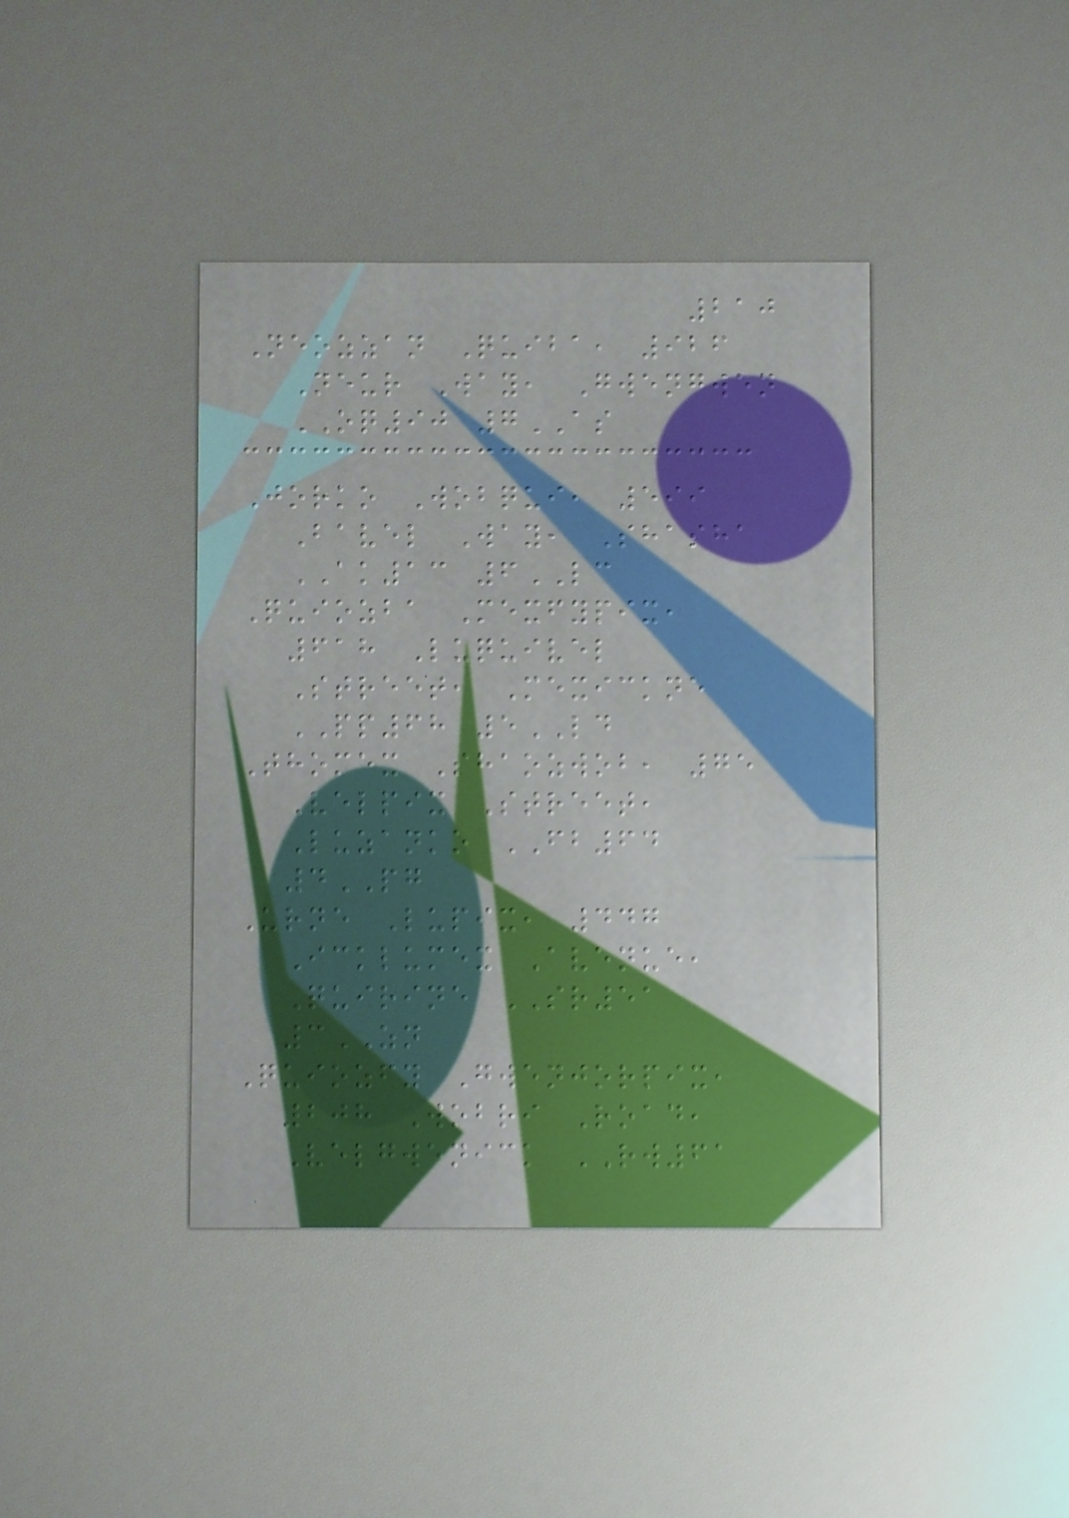210
Neozzan Quiba, 926
Neur Way, Gwengwen
OQ90 7AS
Jorko Wobqui, 599
Bavel Way, Shasha
AK13 6LC
Quiozba Mexfypix,
618 Luquivel
Street, Mexickne
PP68 5LD
Thomex Shaozwob, 75
Velpix Street,
Luzanko FB64
4PG
Urne Lupix, 447
Icklumex Avenue,
Quirine SR51
3ZN
Quiozfy Gwenjorpix,
208 Wobri Road,
Velgwenick RW61
